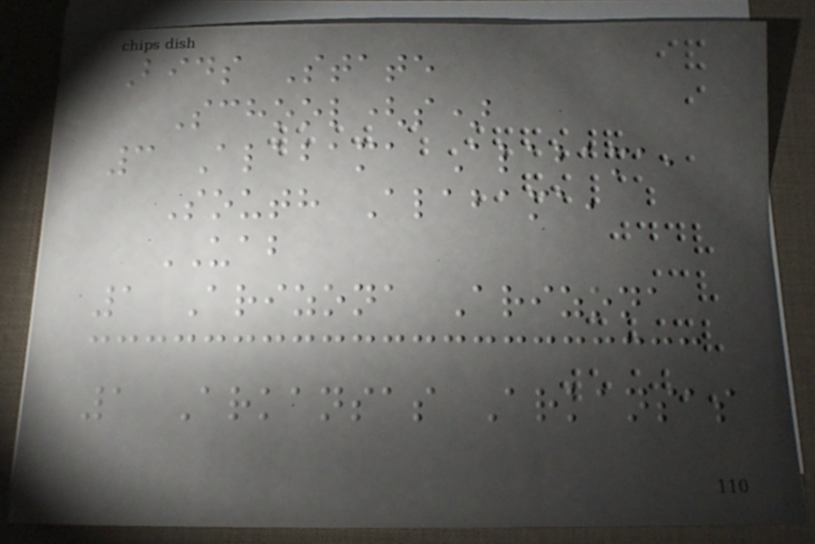Bids State
School(s)
3 Alabama Alabama,
South Alabama,
UAB
1 Arizona Arizona
1 Arkansas Arkansas
